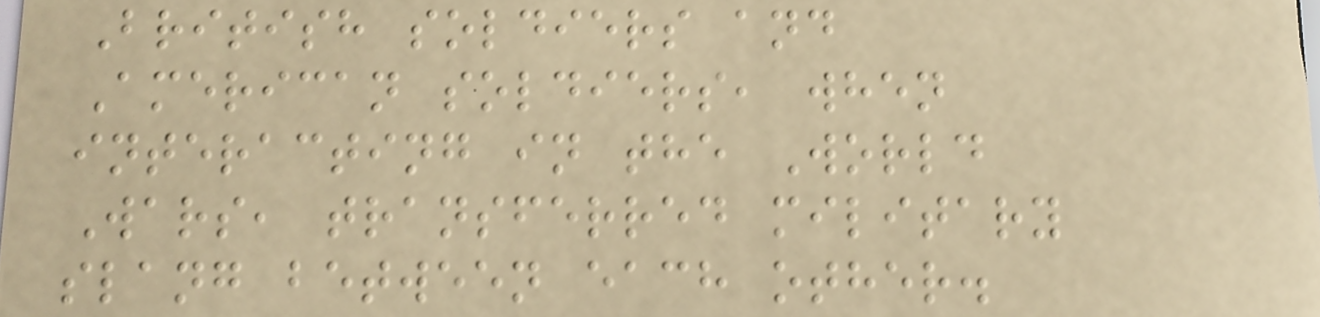British soldiers and
American soldiers, when
interacting in the World
Wars, transferred military
slang between each other.
